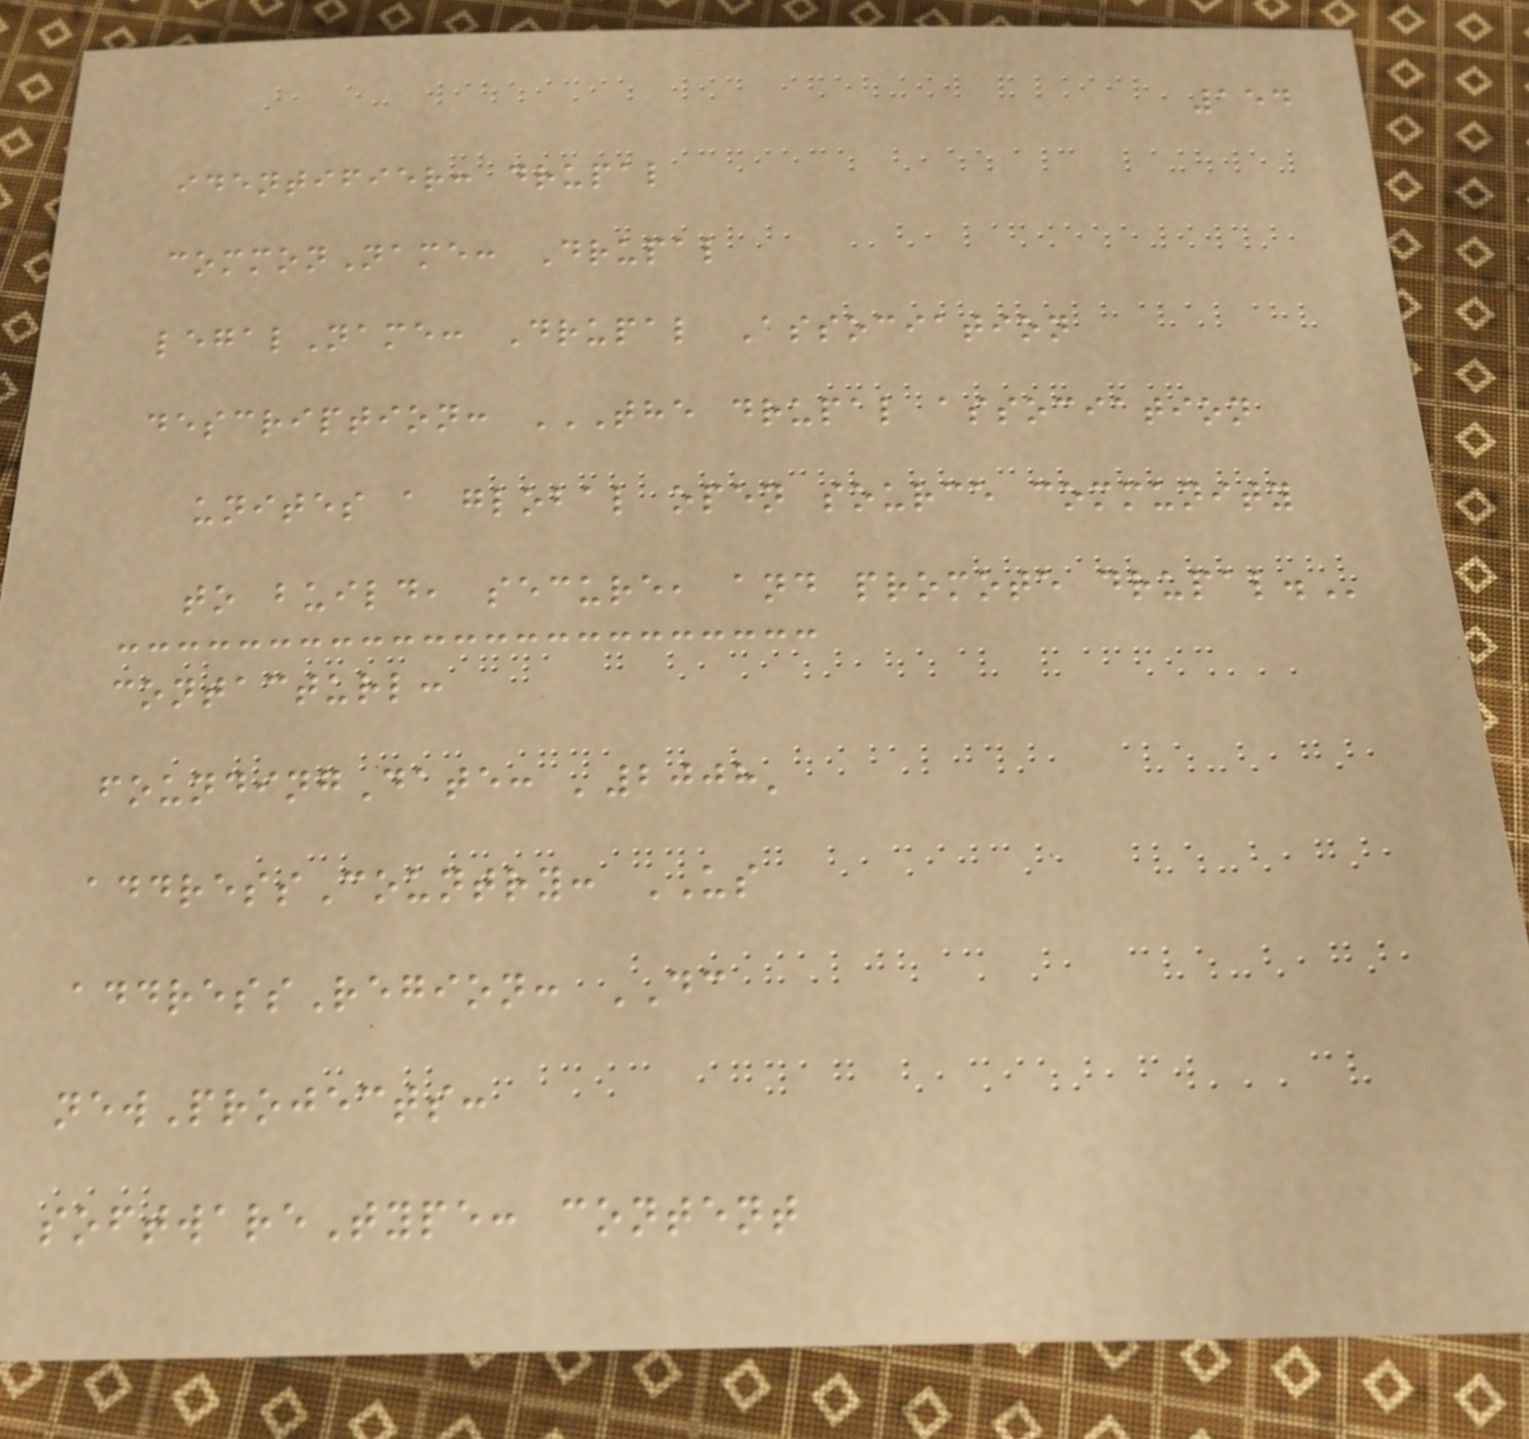154
identifier: drupal
commonName: Drupal
legalName: Drupal Association
description: THE DRUPAL ASSOCIATION
UNITES A GLOBAL OPEN SOURCE COMMUNITY
TO BUILD, SECURE, AND PROMOTE DRUPAL.
contacturl:
foundingDate: '2008'
addressCountry: US
addressRegion: DC
newProjects:
softwareType: content
